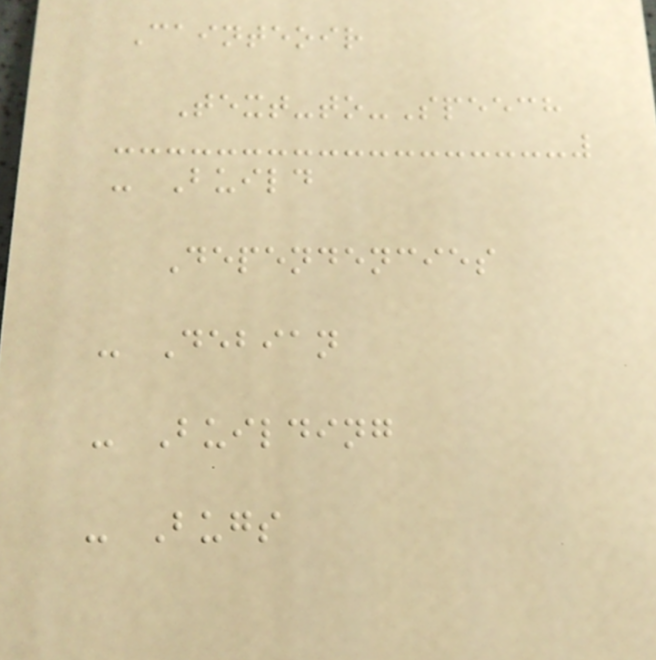Cainteoir
Text-to-Speech
- Build
Dependencies
- Debian
- Building
- Bugs
